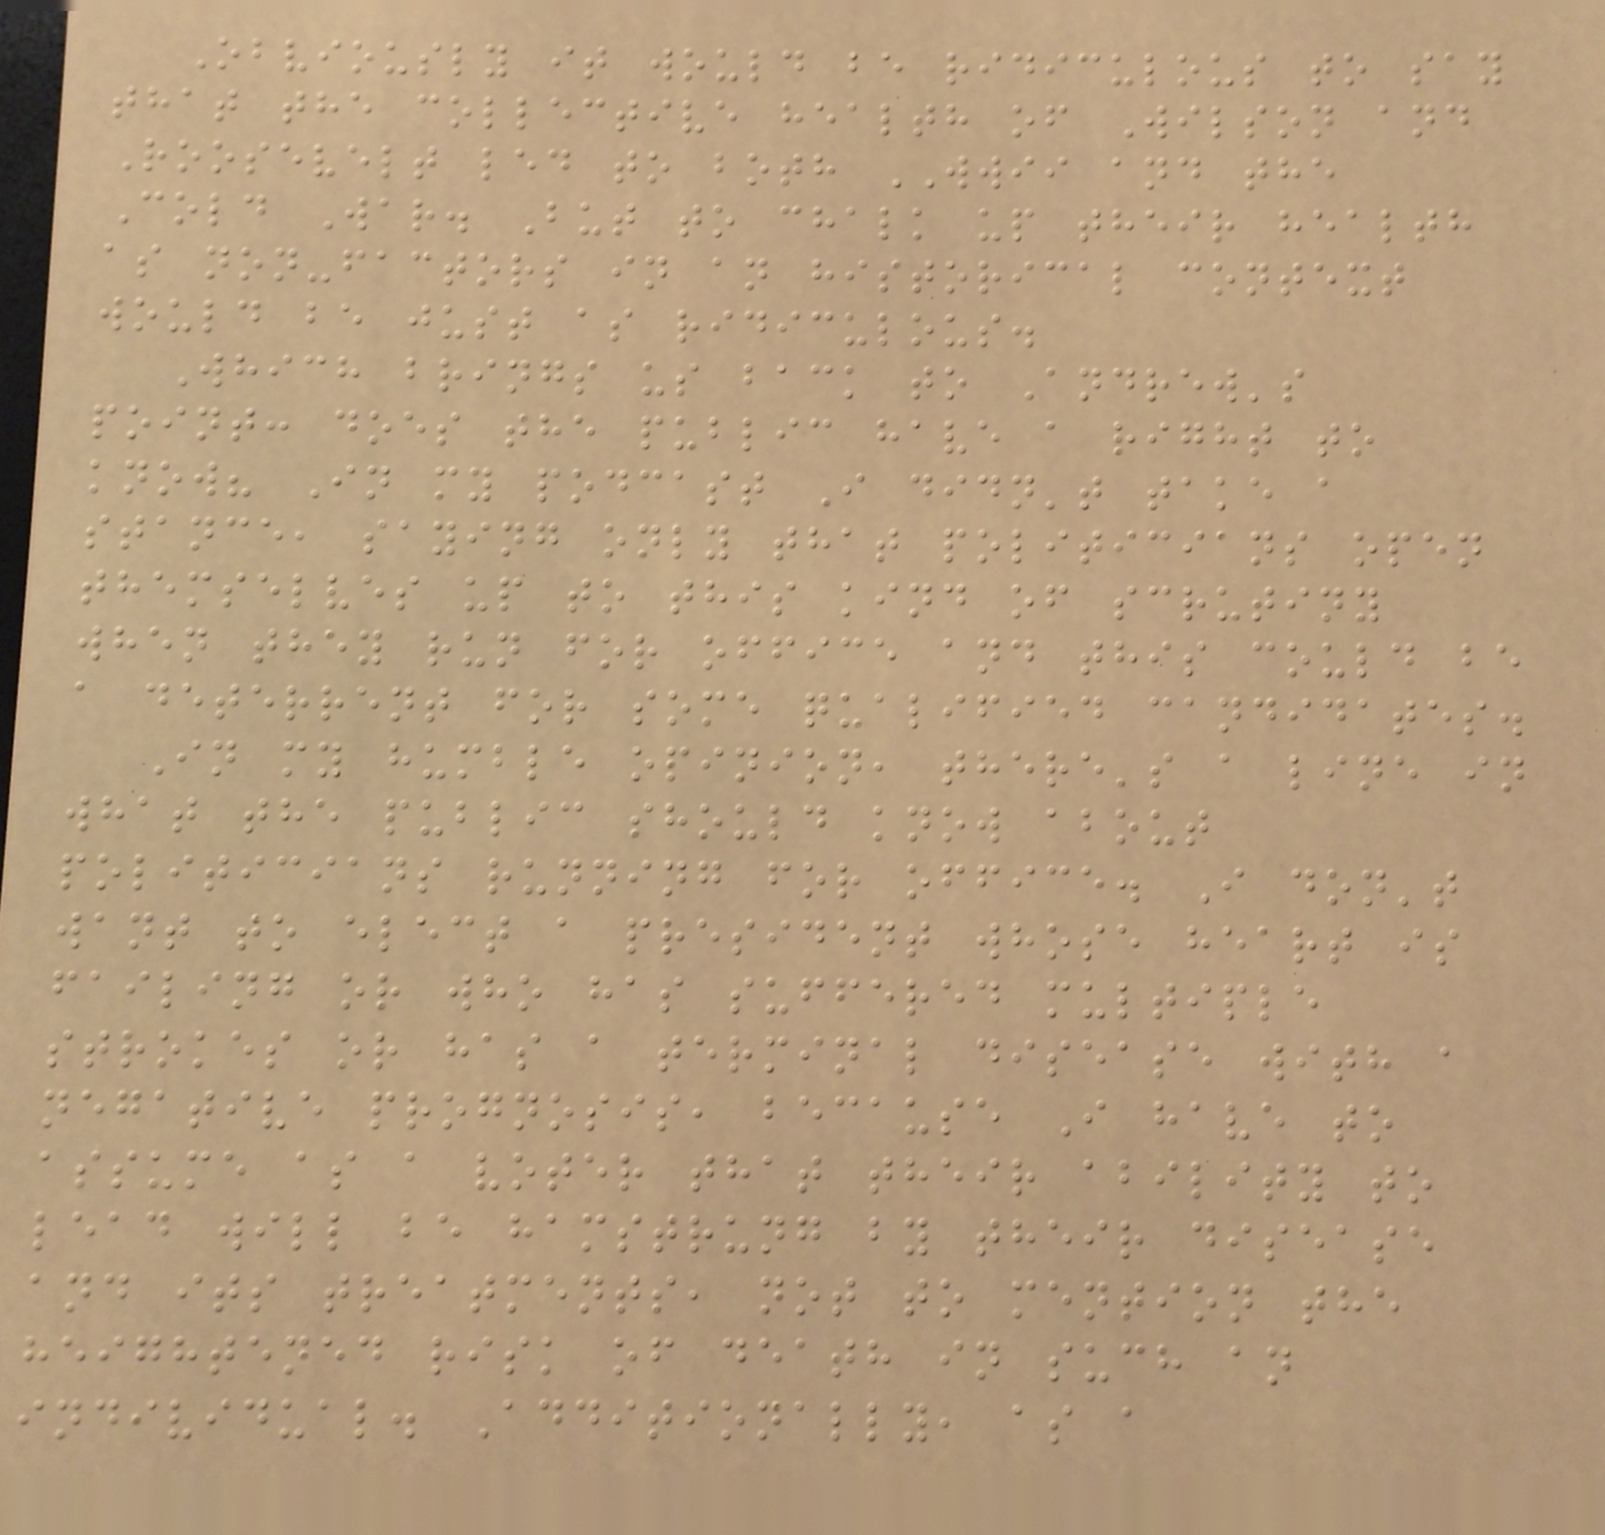Obviously it would be ridiculous to say
that the collective health of Wilson and
Roosevelt led to both WWII and the
Cold War. But to chalk up their health
as non-factors in an historical context
would be just as ridiculous.
Which brings us back to Andrew's
point: does the public have a right to
know? In my podcast I didn't take a
stance, saying only that politicians open
themselves up to this kind of scrutiny
when they run for office and this could be
a deterrent for some qualified candidates.
In my humble opinion, there's a line in
what the public should know about
politicians running for office. I don't
want to elect a president whose heart is
failing or who has suffered multiple
strokes or has a terminal disease with a
negative prognosis, because I have to
assume as a voter that their ability to
lead will be hamstrung by their disease
and its treatments, not to mention the
heightened risk of death in such an
individual. Additionally, as a
